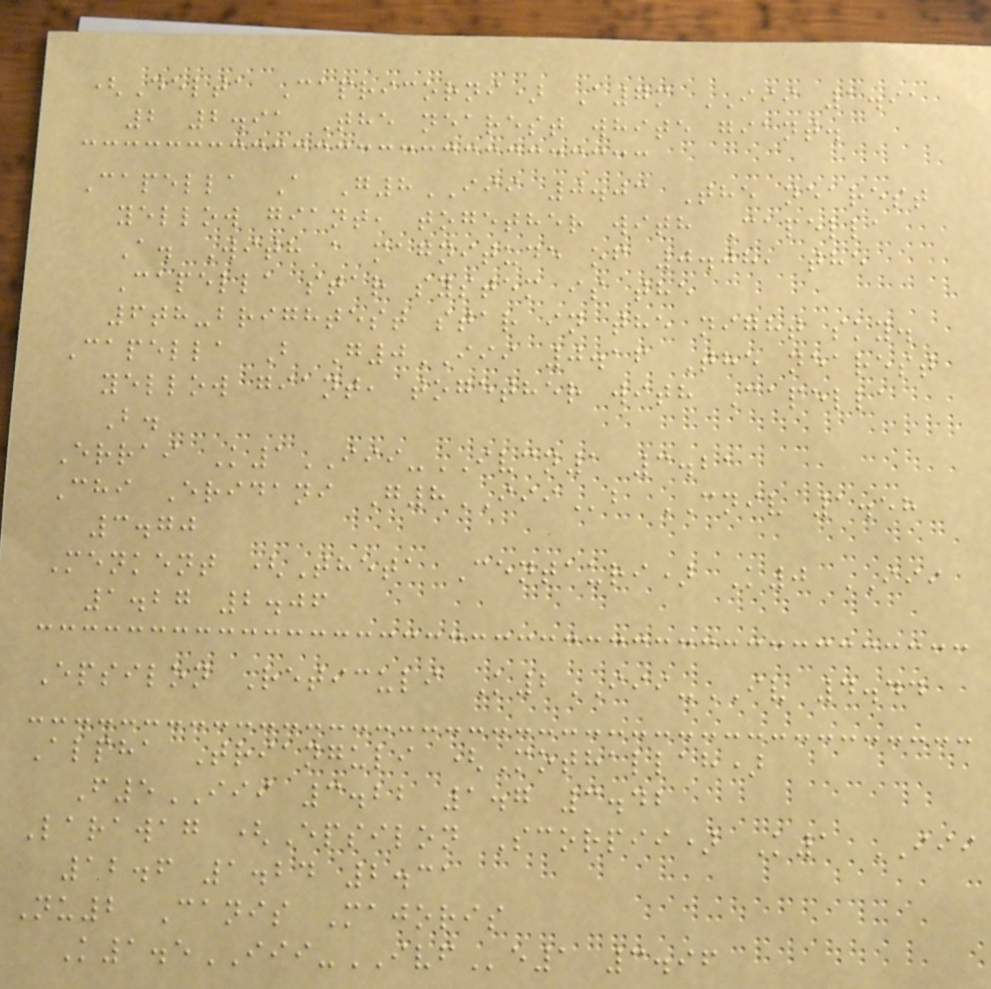(Delta Capricorni) A7m III 1.91
2 2.91 The nearest white giant.
Capella A G8III 0.03 The nearest
yellow giant, together with Capella
A. With a magnitude of 0.08, the
Capella star system is the
6th-brightest star in the night sky.
Capella B G0III 0.16 The nearest
yellow giant, together with Capella
B.
Errai K1III-IVCN1 3.21
Chi Eridani G8IIIb CNIV 1.58
3.70
Menkent (Theta Centauri) K0 III
1.27 2.06
Epsilon Reticuli K2III-IV 4.44
Alpha Trianguli (Mothallah)
F5III 3.22 1.7 3.42
Larawag (Epsilon Scorpii) K1 III
12.6 1.24 2.31
Nu2 Canis Majoris
K1.5III-IVFe1 3.96
